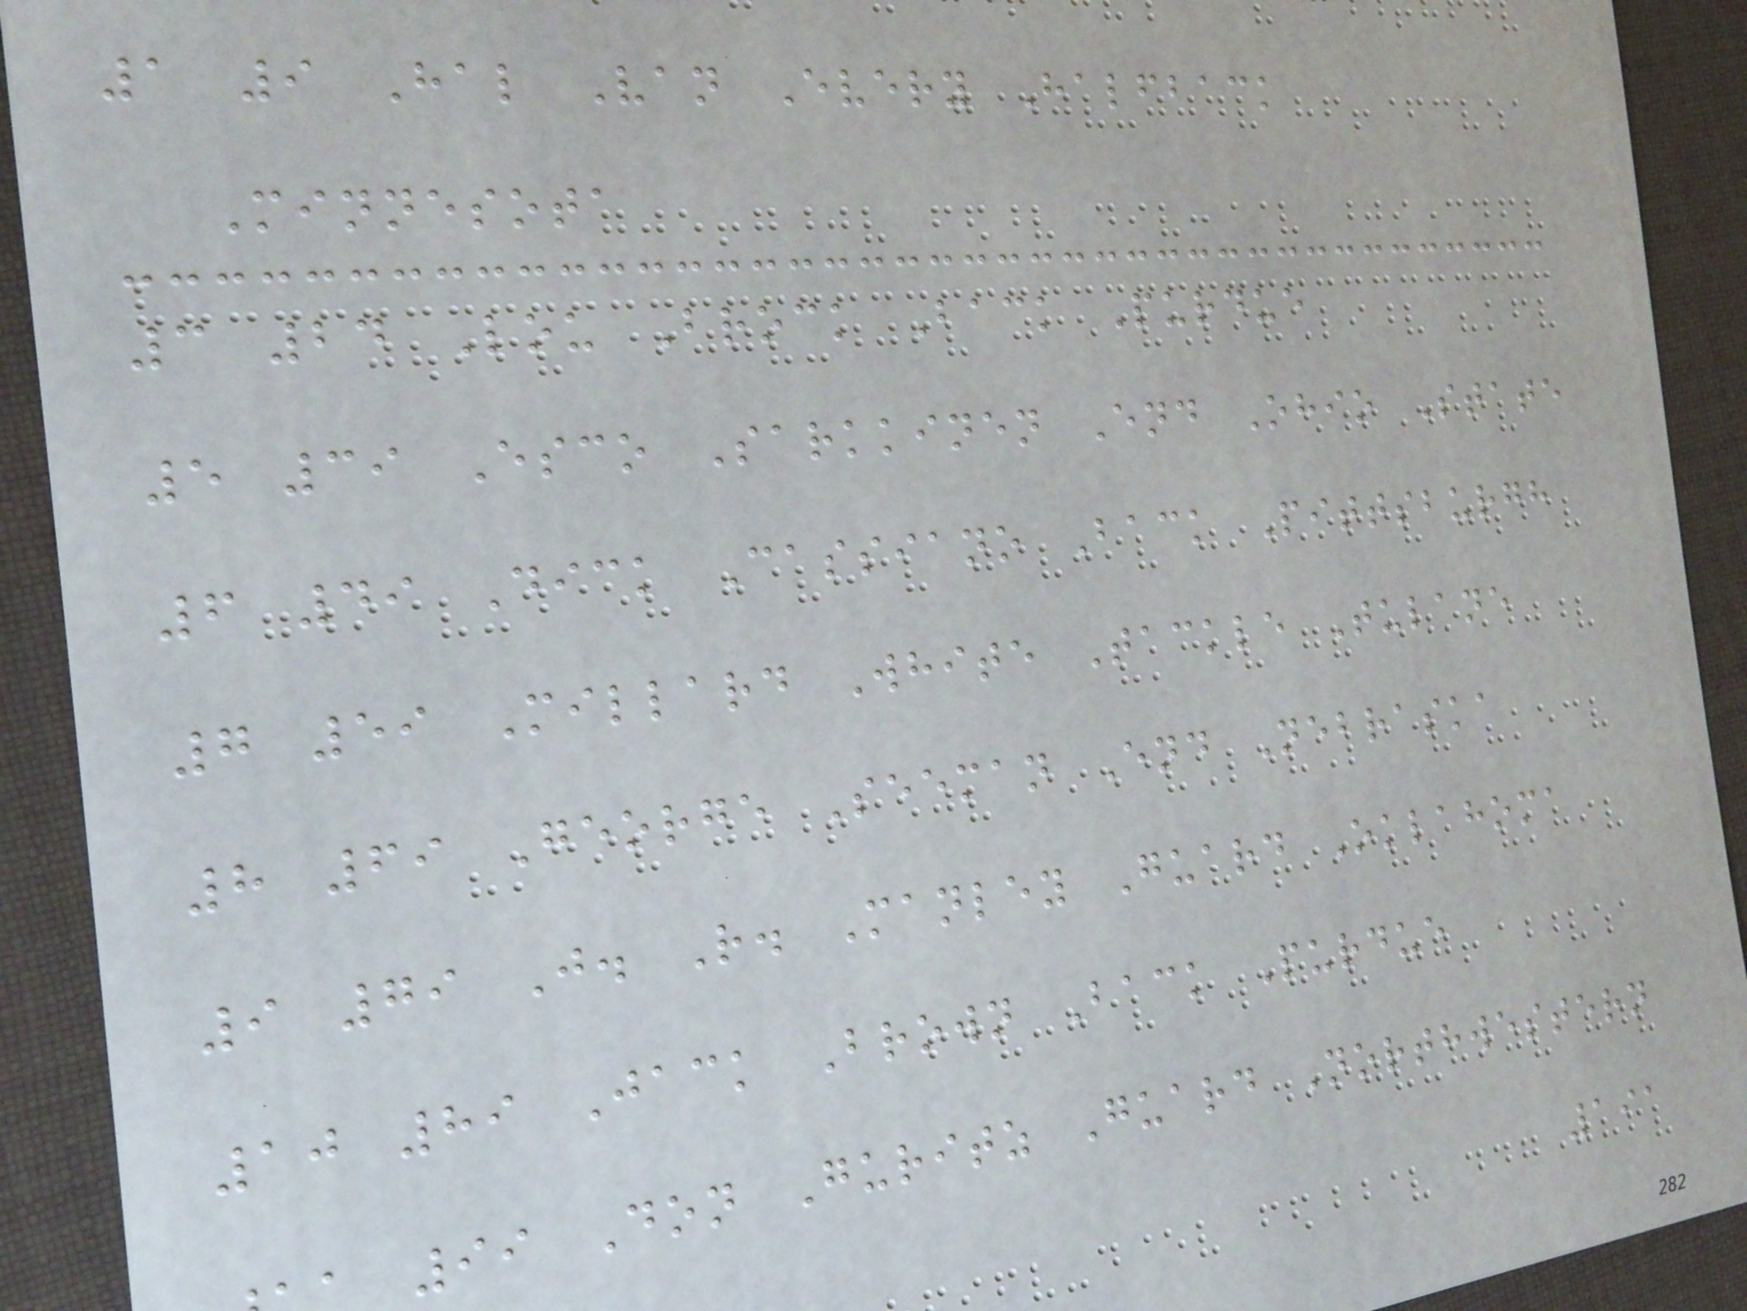1 9 Hal Van Every Halfback
Minnesota
3 24 Lou Brock Back Purdue
5 39 Esco Sarkkinen End Ohio State
6 49 Dick Cassiano Back Pittsburgh
7 59 Millard White Tackle Tulane
8 69 George Seeman End Nebraska
9 79 J. R. Manley Guard Oklahoma
10 89 Jack Brown Back Purdue
99 Don Guritz Guard Northwestern
191
